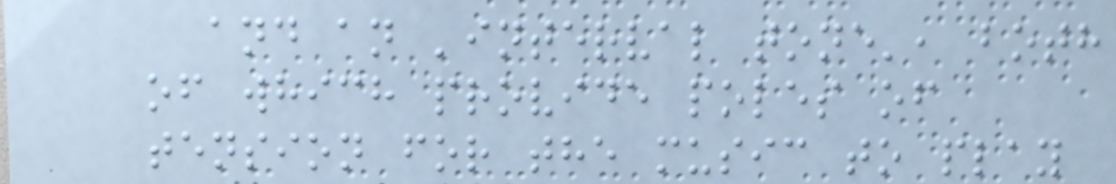and an 'interval tone', both
of which provide poles of
tension for the music to play
